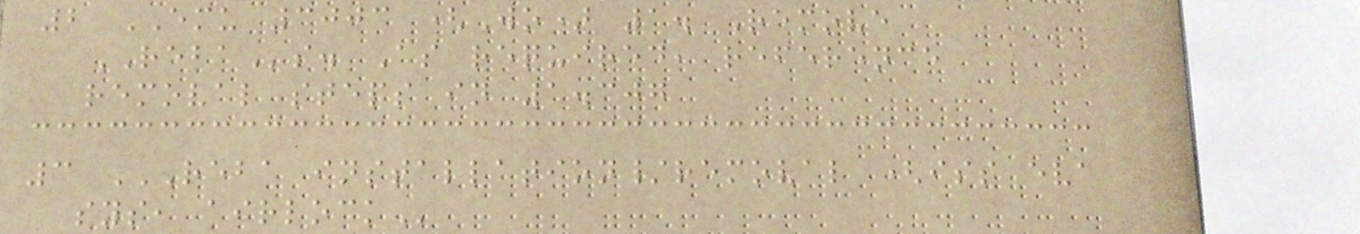2 EMU 3003 (Wo) 1. Remove
REBAs. As required, reference
removal steps in 1.307
3 REBA INSTALLATION/REMOVAL (ISS EVA
SYS, AIRLOCK
